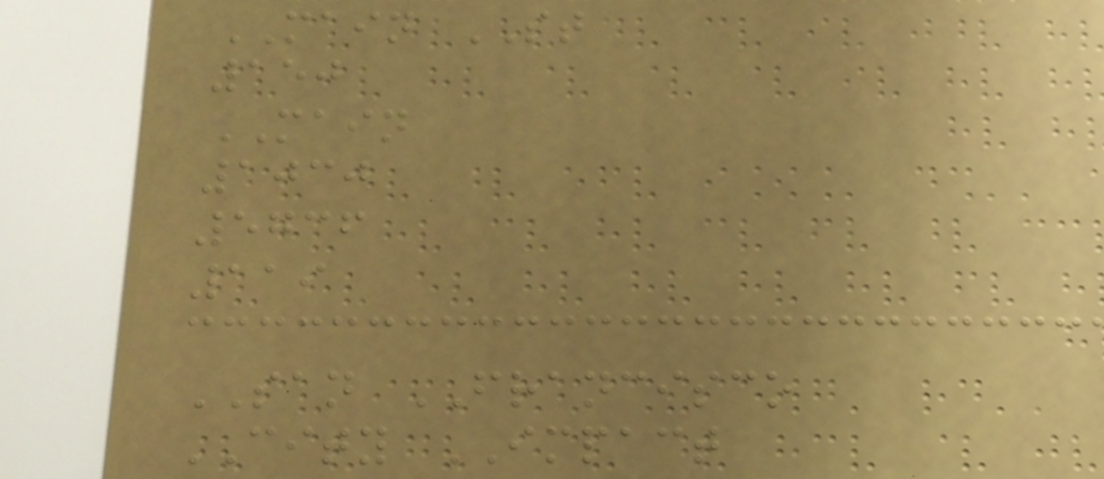MAIN ST
150
MAIN
1030
5736
119
SAN FRANCISCO
CITY IMPACT
